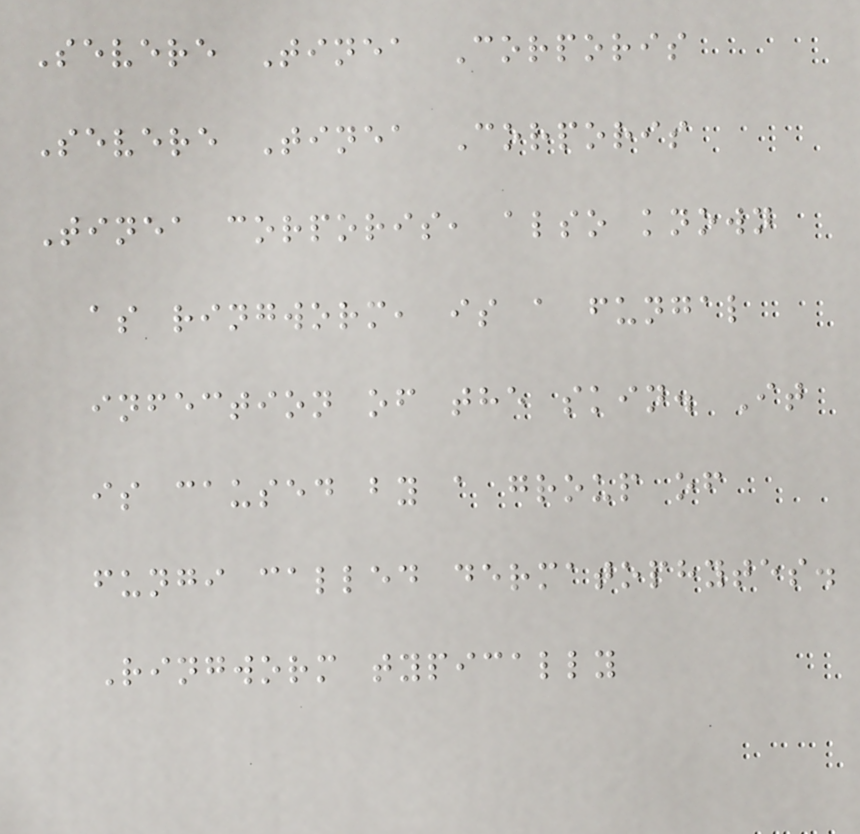Severe Tinea Corporis
Severe Tinea Corporis
Tinea corporis, also known
as ringworm, is a fungal
infection of the skin. It
is caused by a group of
fungi called dermatophytes.
Ringworm typically
